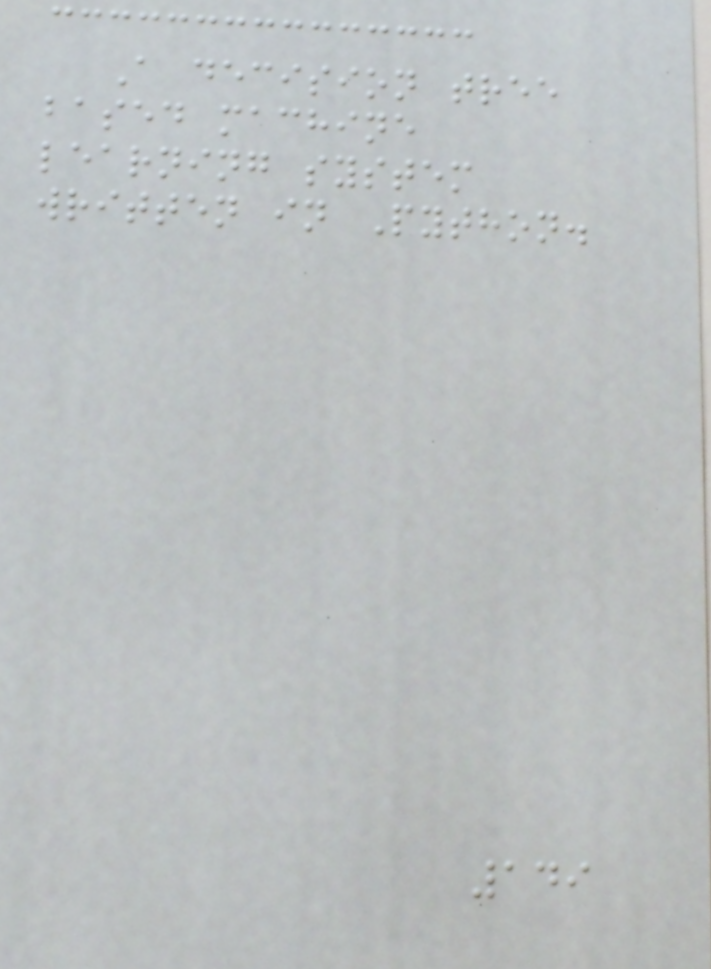A decision tree
based machine
learning system
written in Python.
149
